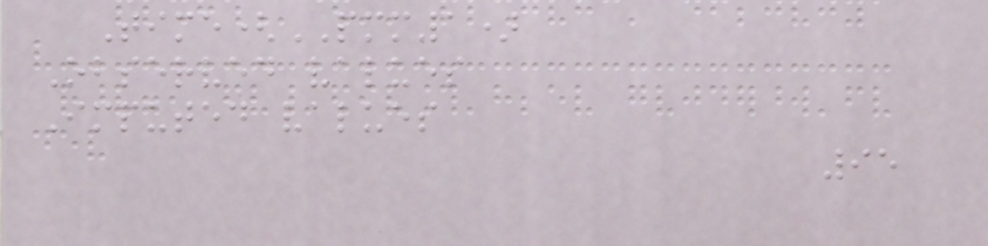Time(PMM1)
Observed values
Imputed values
95
